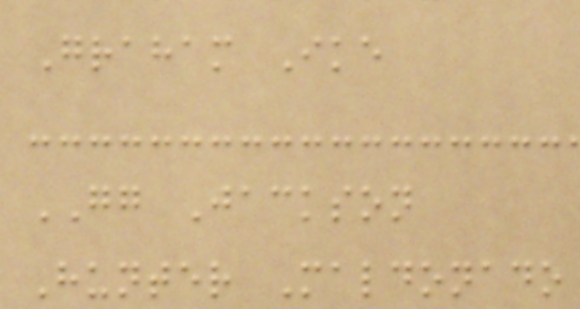Graham Ike
GG Jackson
Hunter Maldonado
